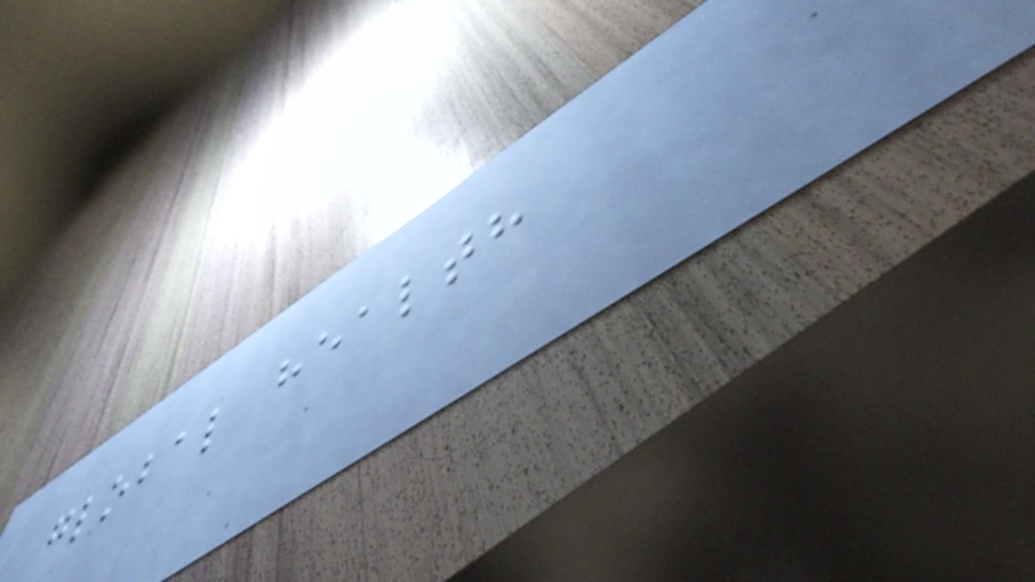global health
